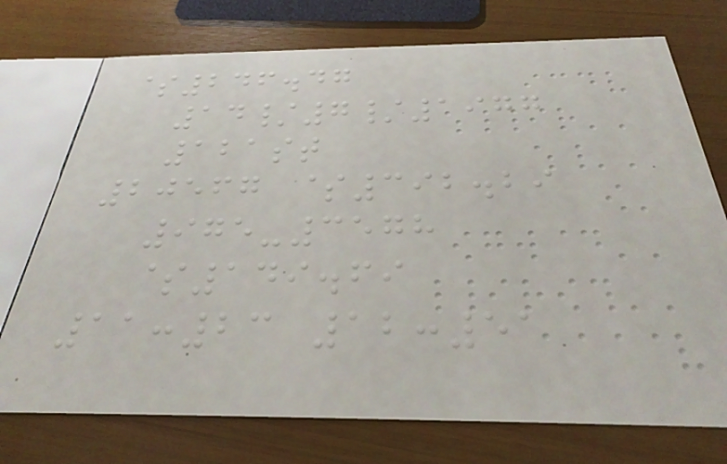$246.47
14/7/1977
121st
20567 $392.29
975-3578
$149.69
11:23 12:51
